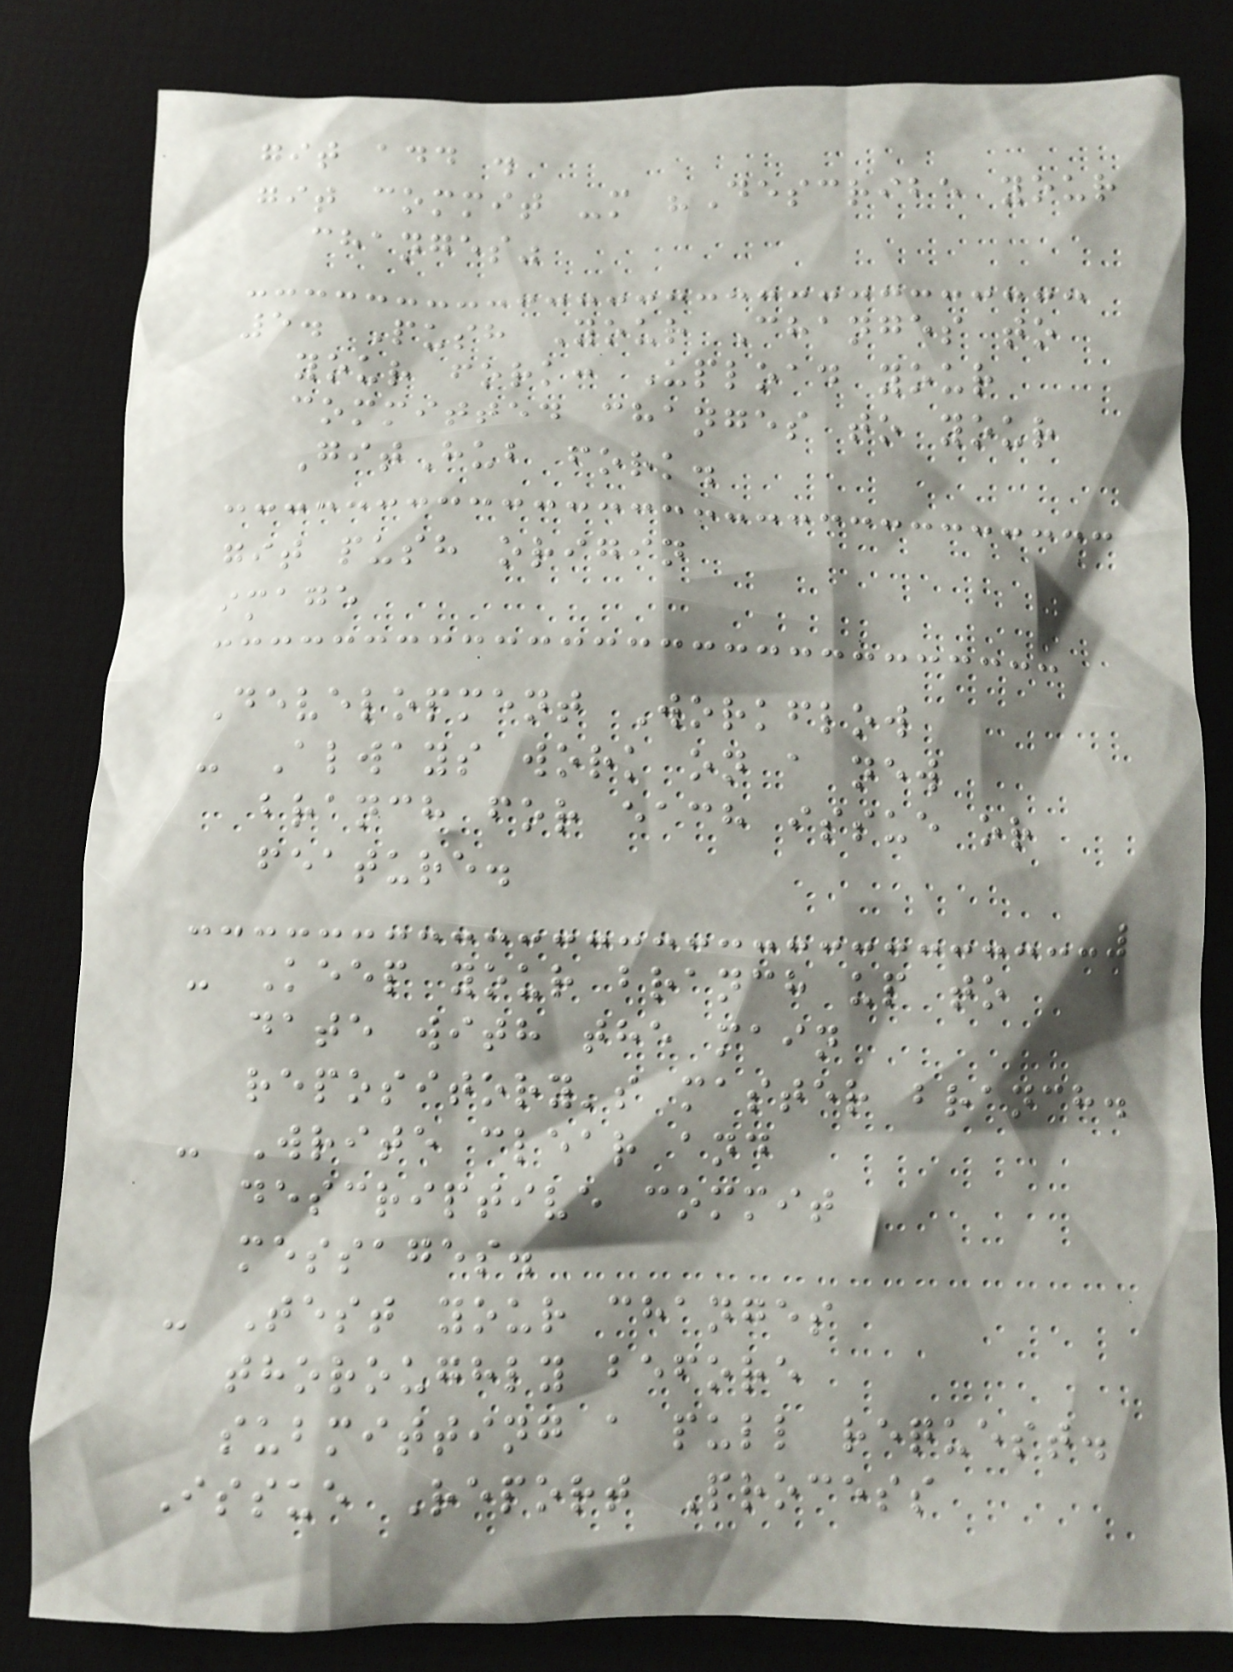git add .
git commit -m "Describe your
changes"
5. Push Your Changes to
your fork: Upload your
committed changes to your
GitHub fork.
git push origin
image
Development Workflow
- Always work on a new
branch for each issue or
feature.
- Keep your branch up to
date with the main
repository's master branch.
- Write clear and
descriptive commit
messages.
- Test your changes
thoroughly before
submitting a pull request.
Issue Report Process
